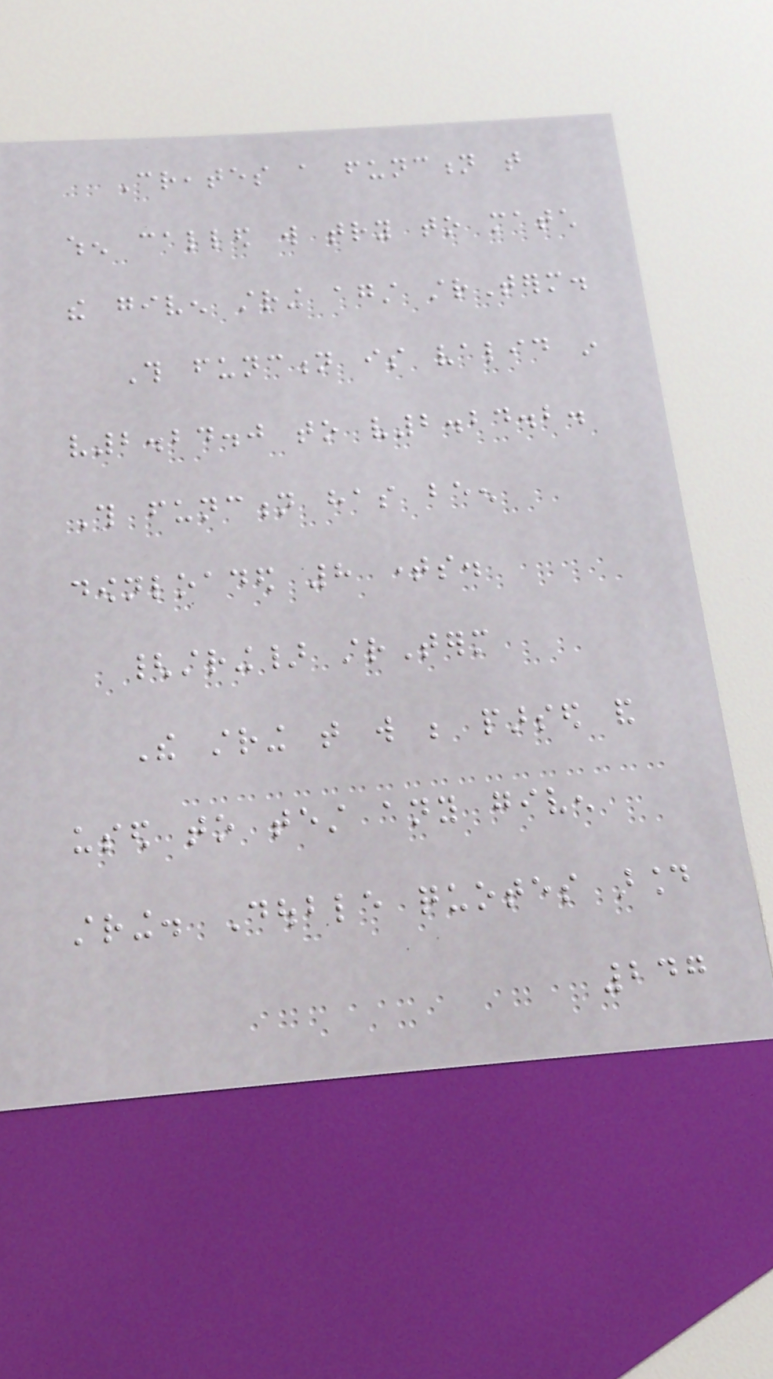Creates a function that
when called will try to match
the given string against strTerm.
This function is valid in
v2.24.0 to v2.24.2.
This function has been
downloaded 8 times.
{string} strTerm
The string that will be parsed and
used to test any given
string. Double quotes around
247
